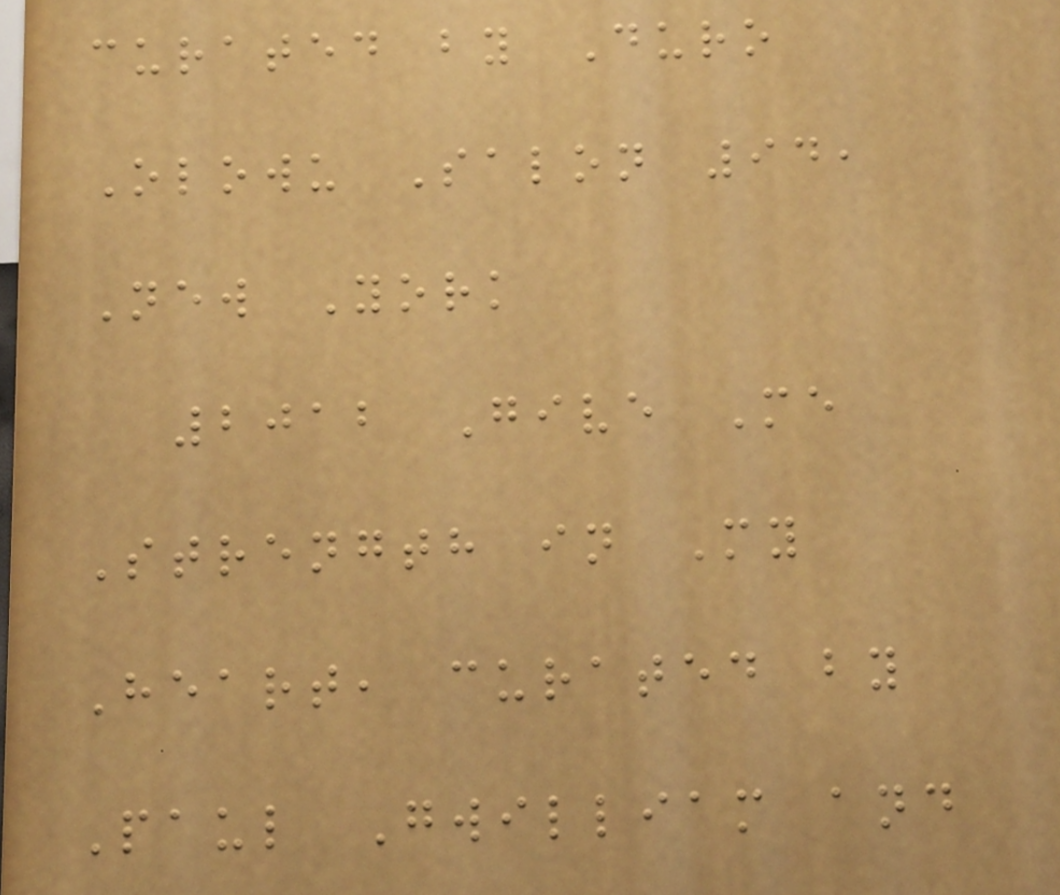curated by Duro
Olowu Salon 94,
New York
2012 Give Me
Strength in My
Heart, curated by
Paul Gwilliam and
